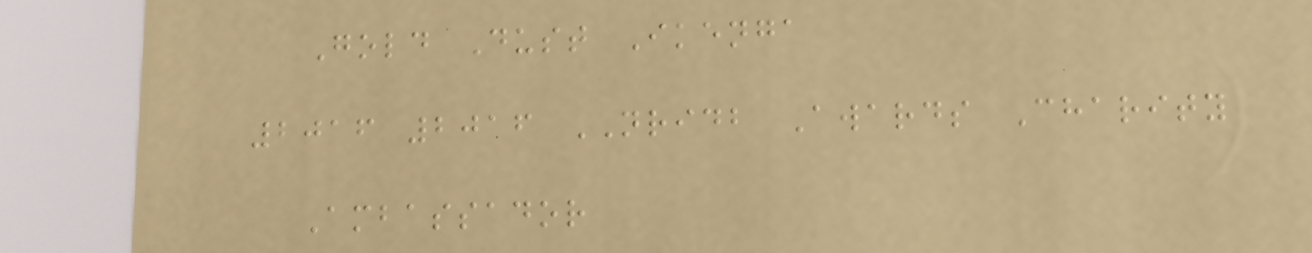Gold Dust Ikenga
2016 2016 NRIDB Awards Charity
Ambassador
